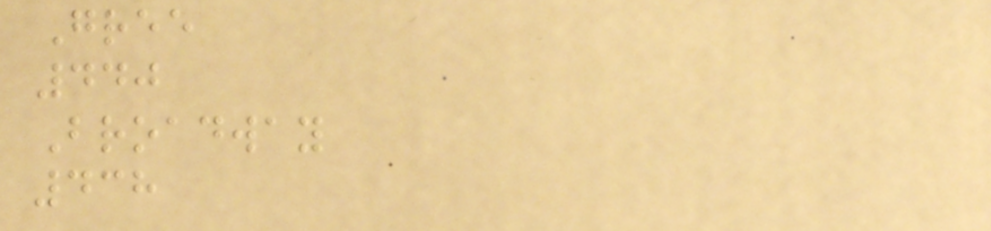Gree
440
Broadway
438
